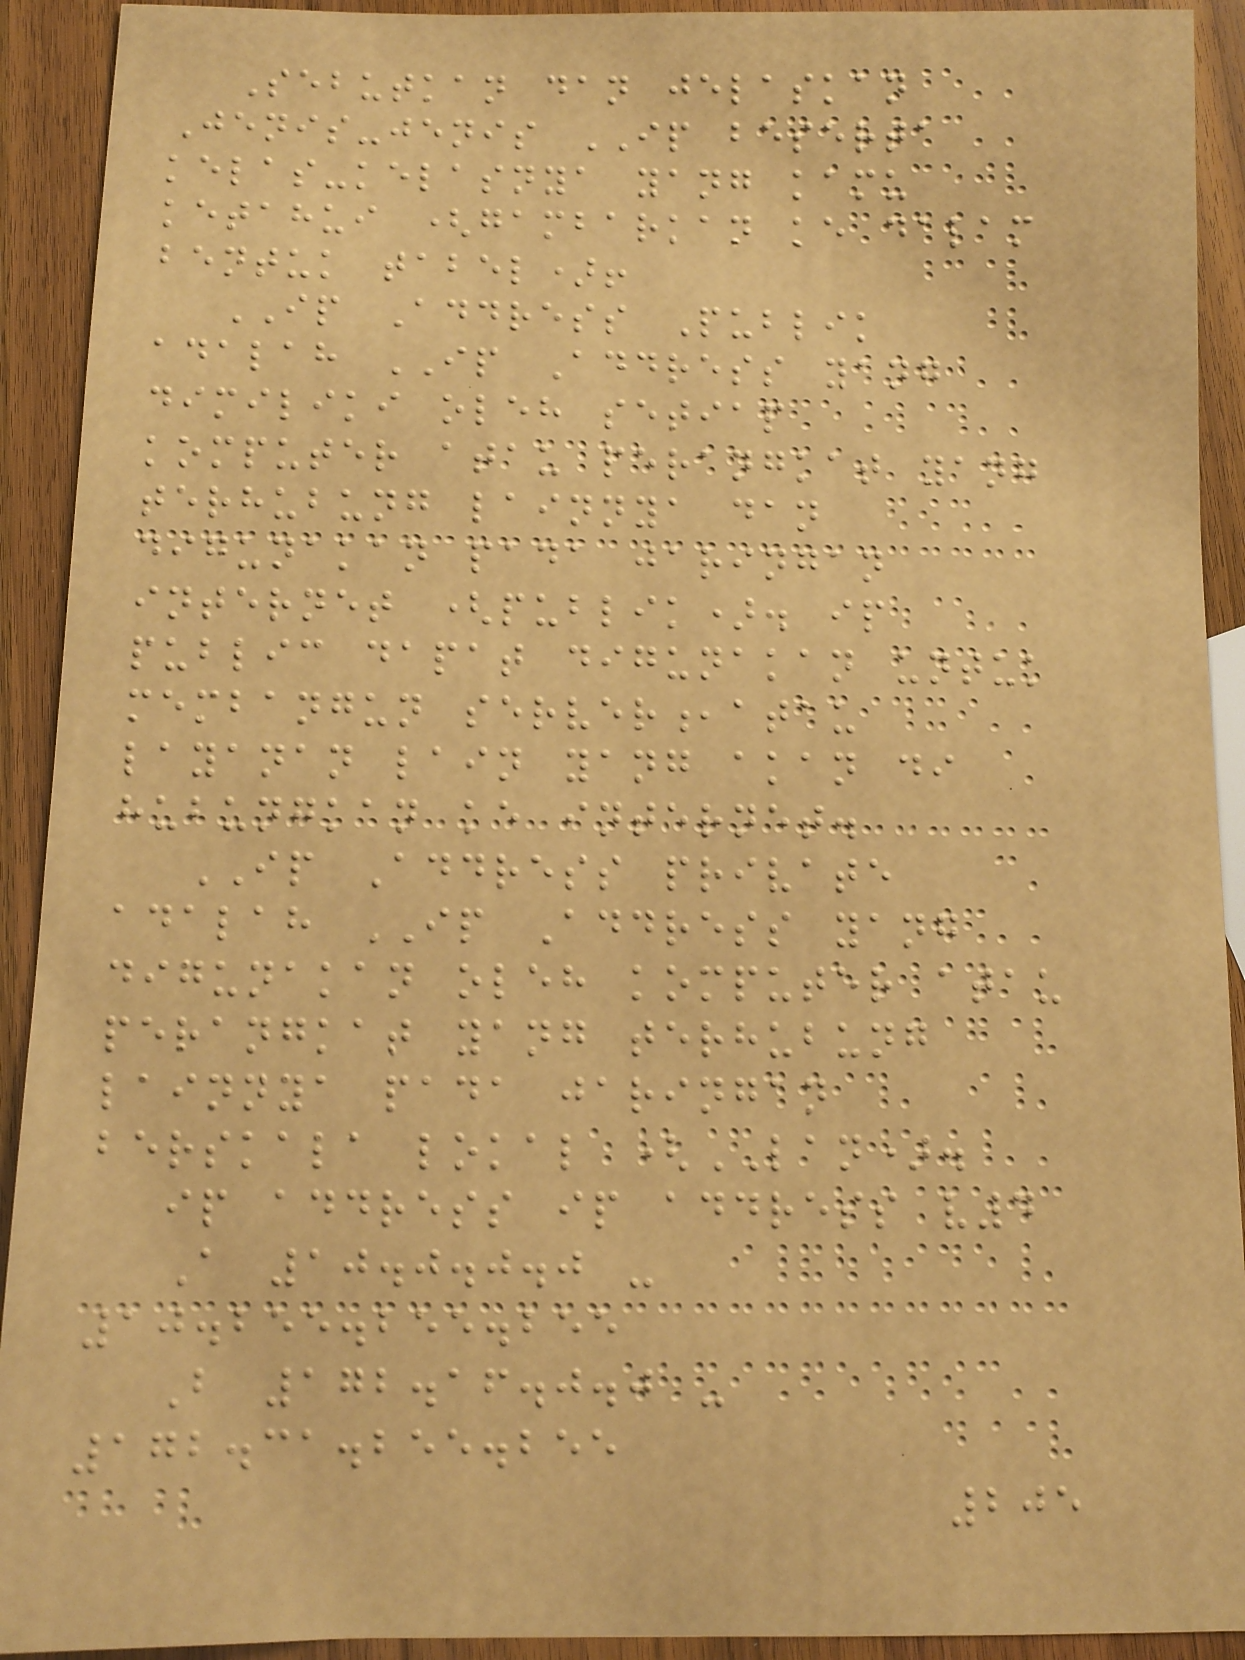Sebutkan dan jelaskan
Jenis-jenis IP beserta
kelas-kelasnya yang kamu
ketahui (gambarkan ke dalam
bentuk tabel)!
IP Address Publik
adalah IP Address yang
dimiliki oleh setiap
komputer atau perangkat yang
terhubung lainnya dan
digunakan pada jaringan
internet (publik). ip
public dapat digunakan untuk
membangun server,atau
layanan lain yang akan di
hubungkan ke internet.
IP Address private
adalah IP Address yang
digunakan oleh komputer atau
perangkat yang terhubung
lainnya pada jaringan
berskala lokal (LAN).
ip address ip address v4
A 10.0.0.0 -
10.255.255.255
B 172.16.0.0 -
172.31.255.255
205
